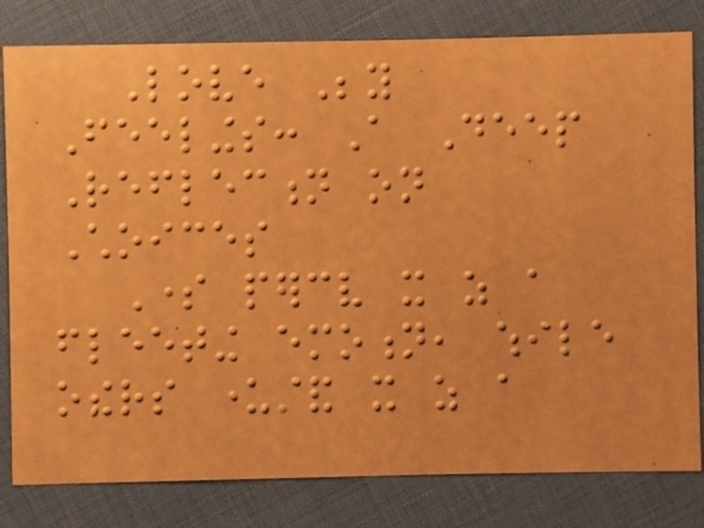Love Beyond
Feelings: A Deep
Reflection on
Choices
Some perceive it as a
fleeting emotion, while
others understand it as a
